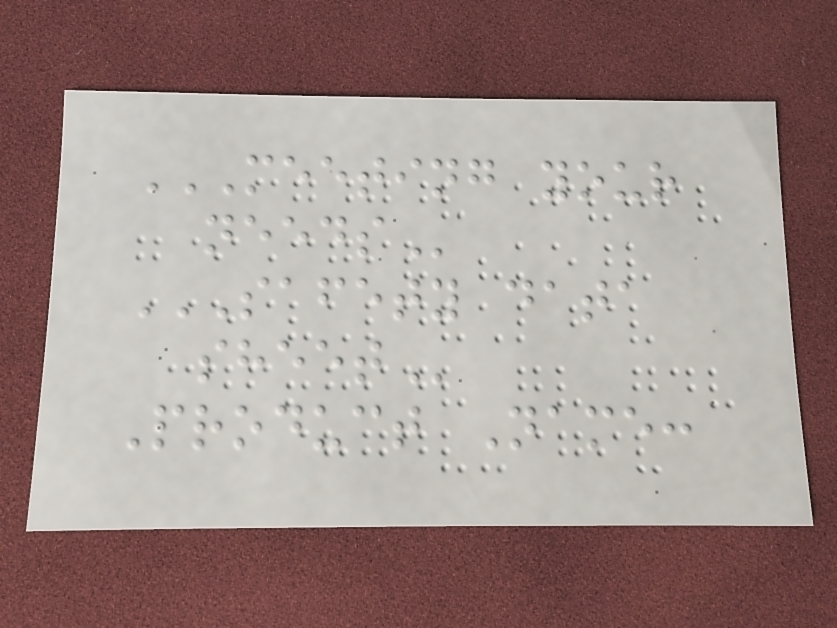MEETING YOUR
NEEDS
SAFETY DATA
SHEET
Product Name:
